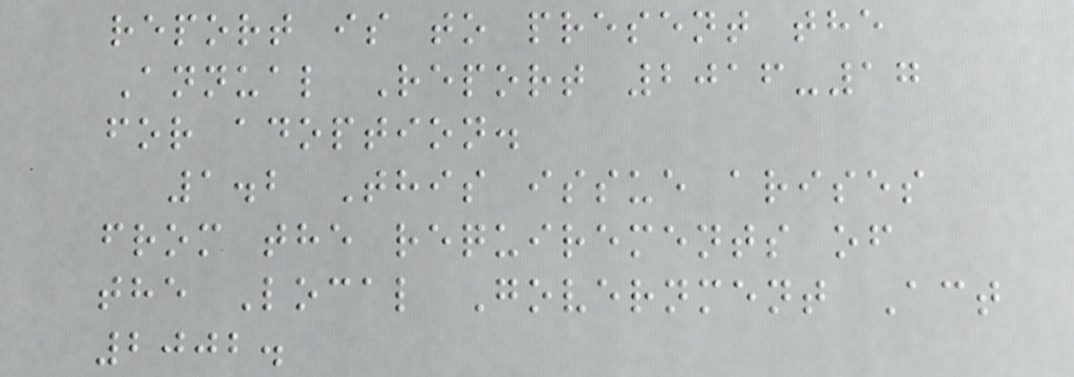report is to present the
Annual Report 2016-17
for adoption.
1.2 This issue arises
from the requirements of
the Local Government Act
2002.
